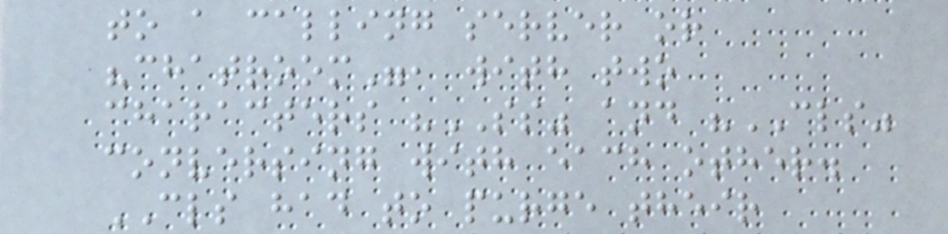to a calling server or
"chatroom", with two
characters "SS" and "CLS"
conversing with each other.
CLS had to purge their
